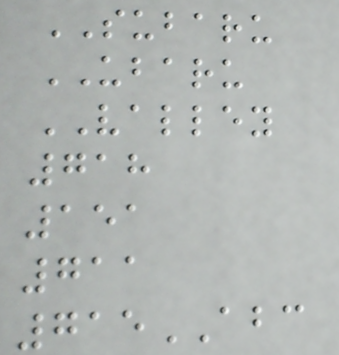SUBARU
UBARU
VALLEY
718
151
711
715ABC
